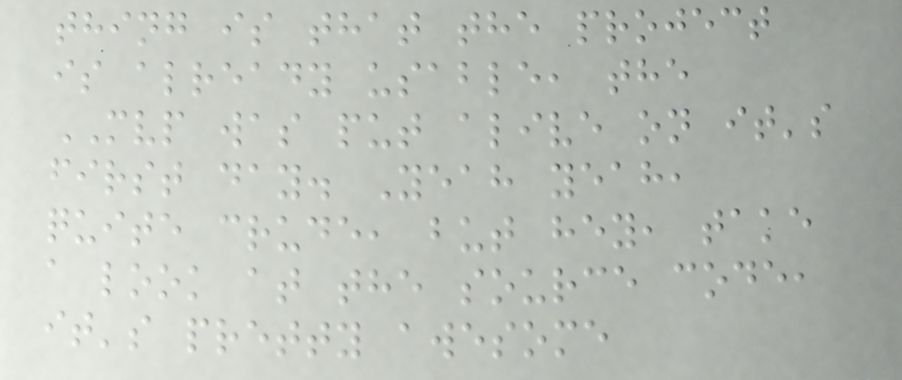thing is that the project
is already usable, the
MVP was put alive on it's
first day. Yeah yeah,
quite crude, but hey, take
a look at the source code,
it's pretty awesome
